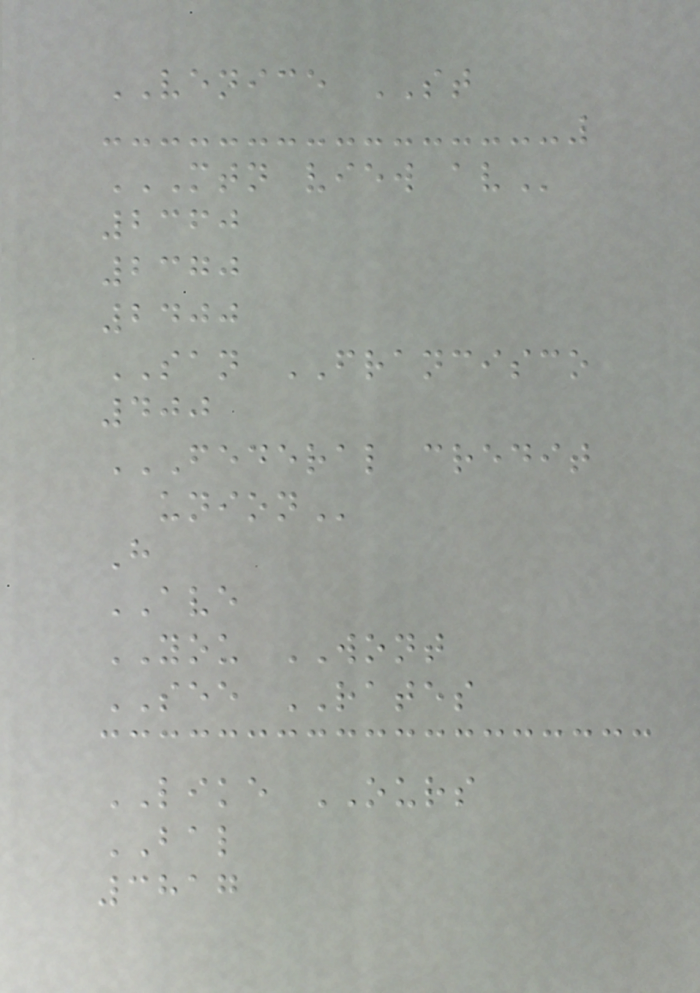VENICE ST
MTN VIEW AV
2360
2370
2400
SAN FRANCISCO
400
FEDERAL CREDIT
UNION
H
AVE
YOU WONT
SEE RATES
LIKE OURS
BAL
3817
